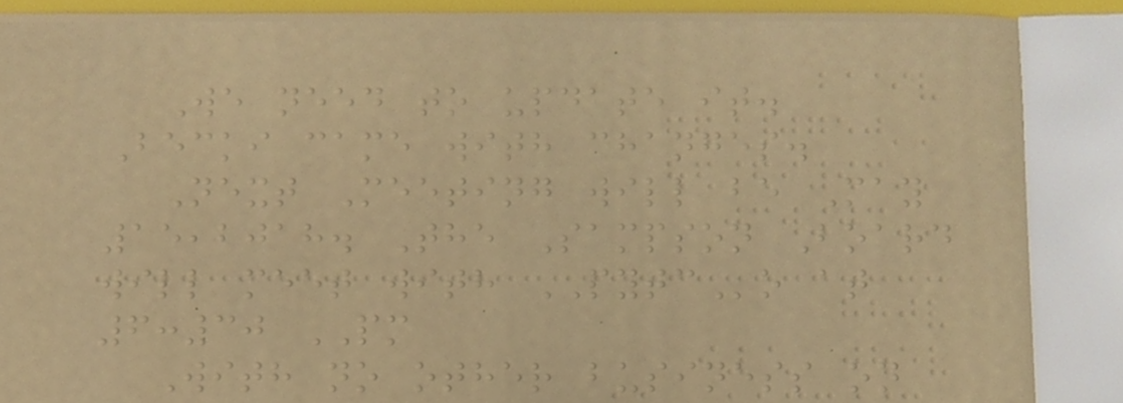We need to update it.
Becki came with changes.
Next Meeting will be May
15,2018. The Sampson Board
will meet with PYTCo at
6:30 PM
With no other business on
